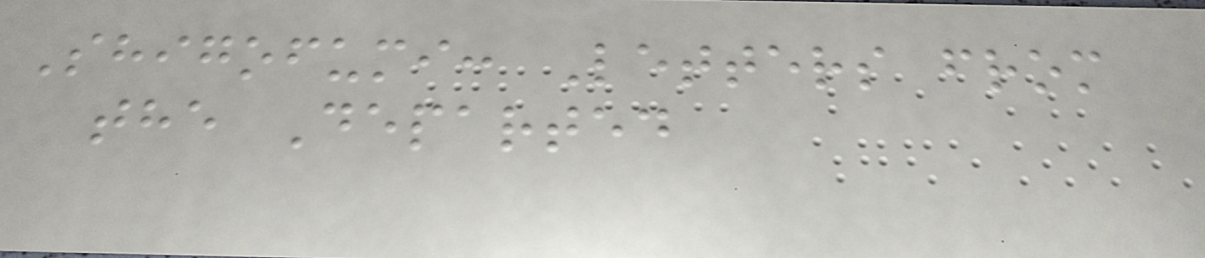Shigofumi: Letters from
the Departed
